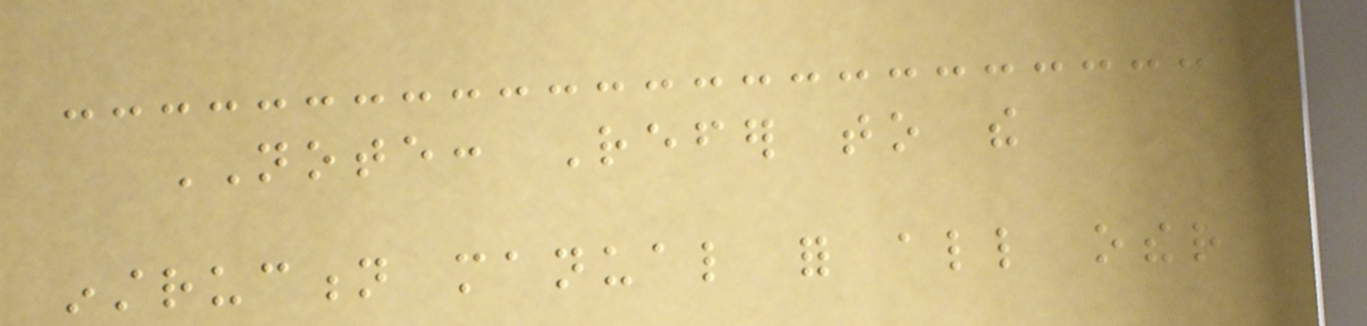NOTE: Refer to the
instruction manual for all other
